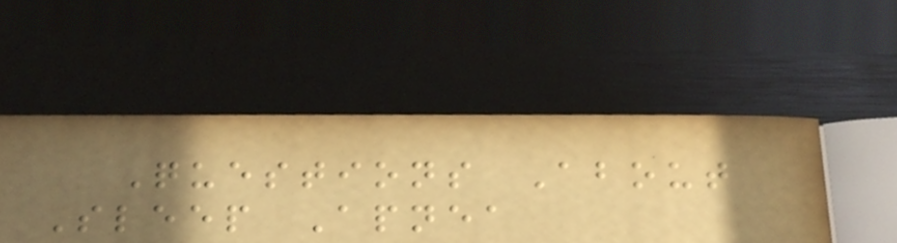Questions About
Sleep Apnea
